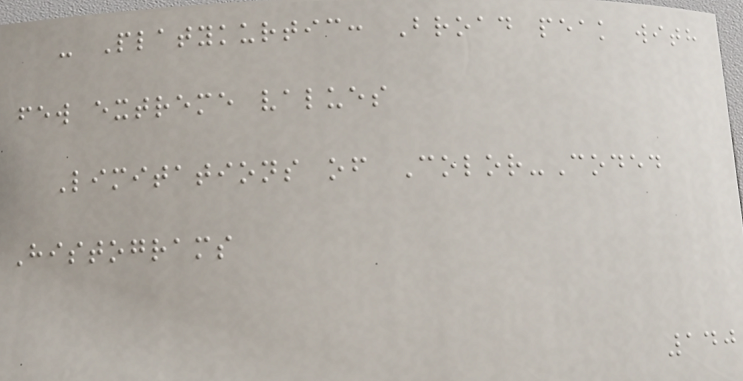- Platykurtic: Broad peak with
few extreme values
Limitations of Color-Coded
Histograms
140
